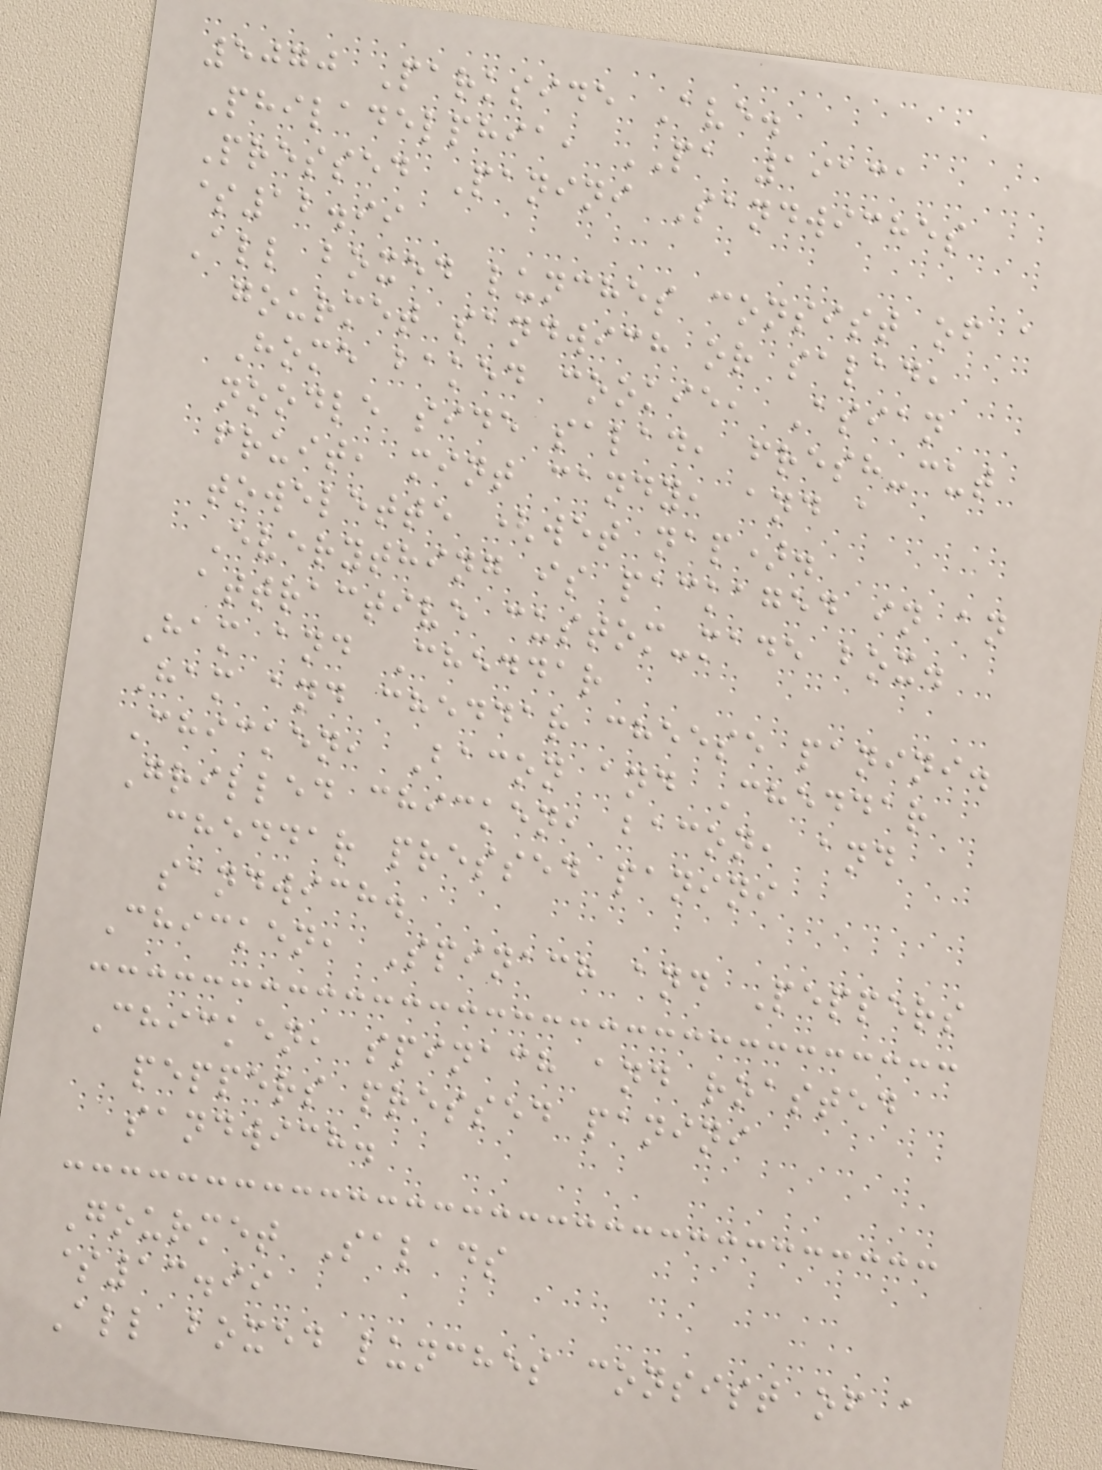5070 Parkside Ave.
Philadelphia, PA 19131
Pressed Panini Sandwiches
$12.99
All boxed lunches consist of a
gourmet sandwich or salad,
Home baked cookie, Asian
noodle side salad, fresh-cut
fruit, mint candy, and a
towelette (wet nap).
Everything is packaged in an
attractive custom-made box.
Ham and Cheddar
Ham and cheddar cheese panini.
Chicken, Bacon and Cheddar
Grilled chicken, bacon, and
cheddar pressed panini
sandwich.
Chicken, Spinach and Peppers
Chicken, spinach and roasted
peppers pressed panini
sandwich.
Gourmet Salads
$13.99
All boxed lunches consist of a
